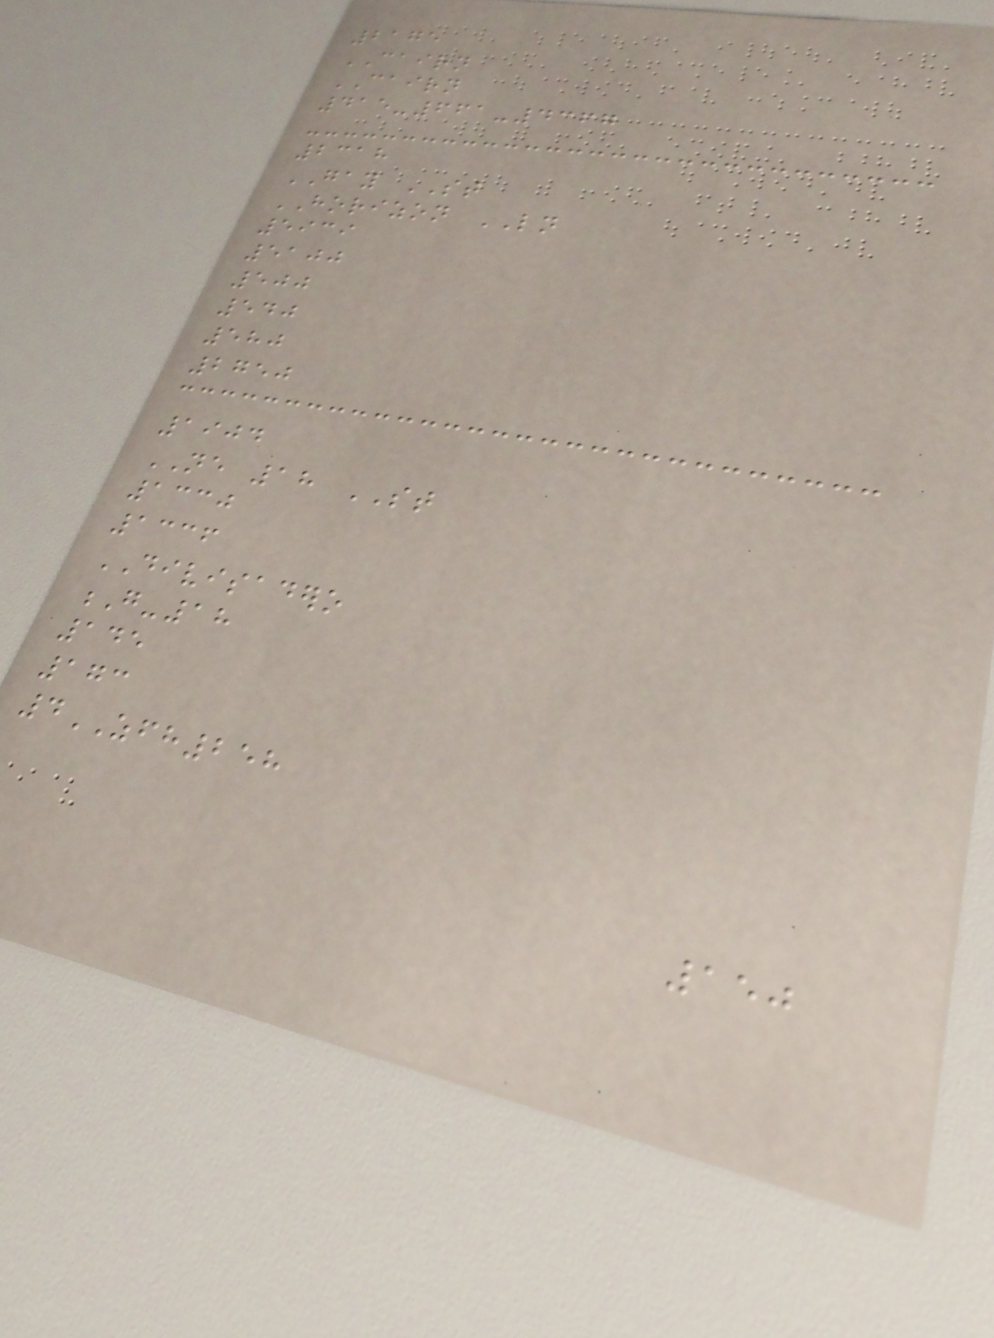2175
CAIRN
CAIRN
415-661-4367
2318
GAY ST
HORIZON LN
5939
5100
500
540
580
2750
1904
NE 18 ST
1330
1336
DIVISADERO
G-18
145
173
4ZFH258
150
